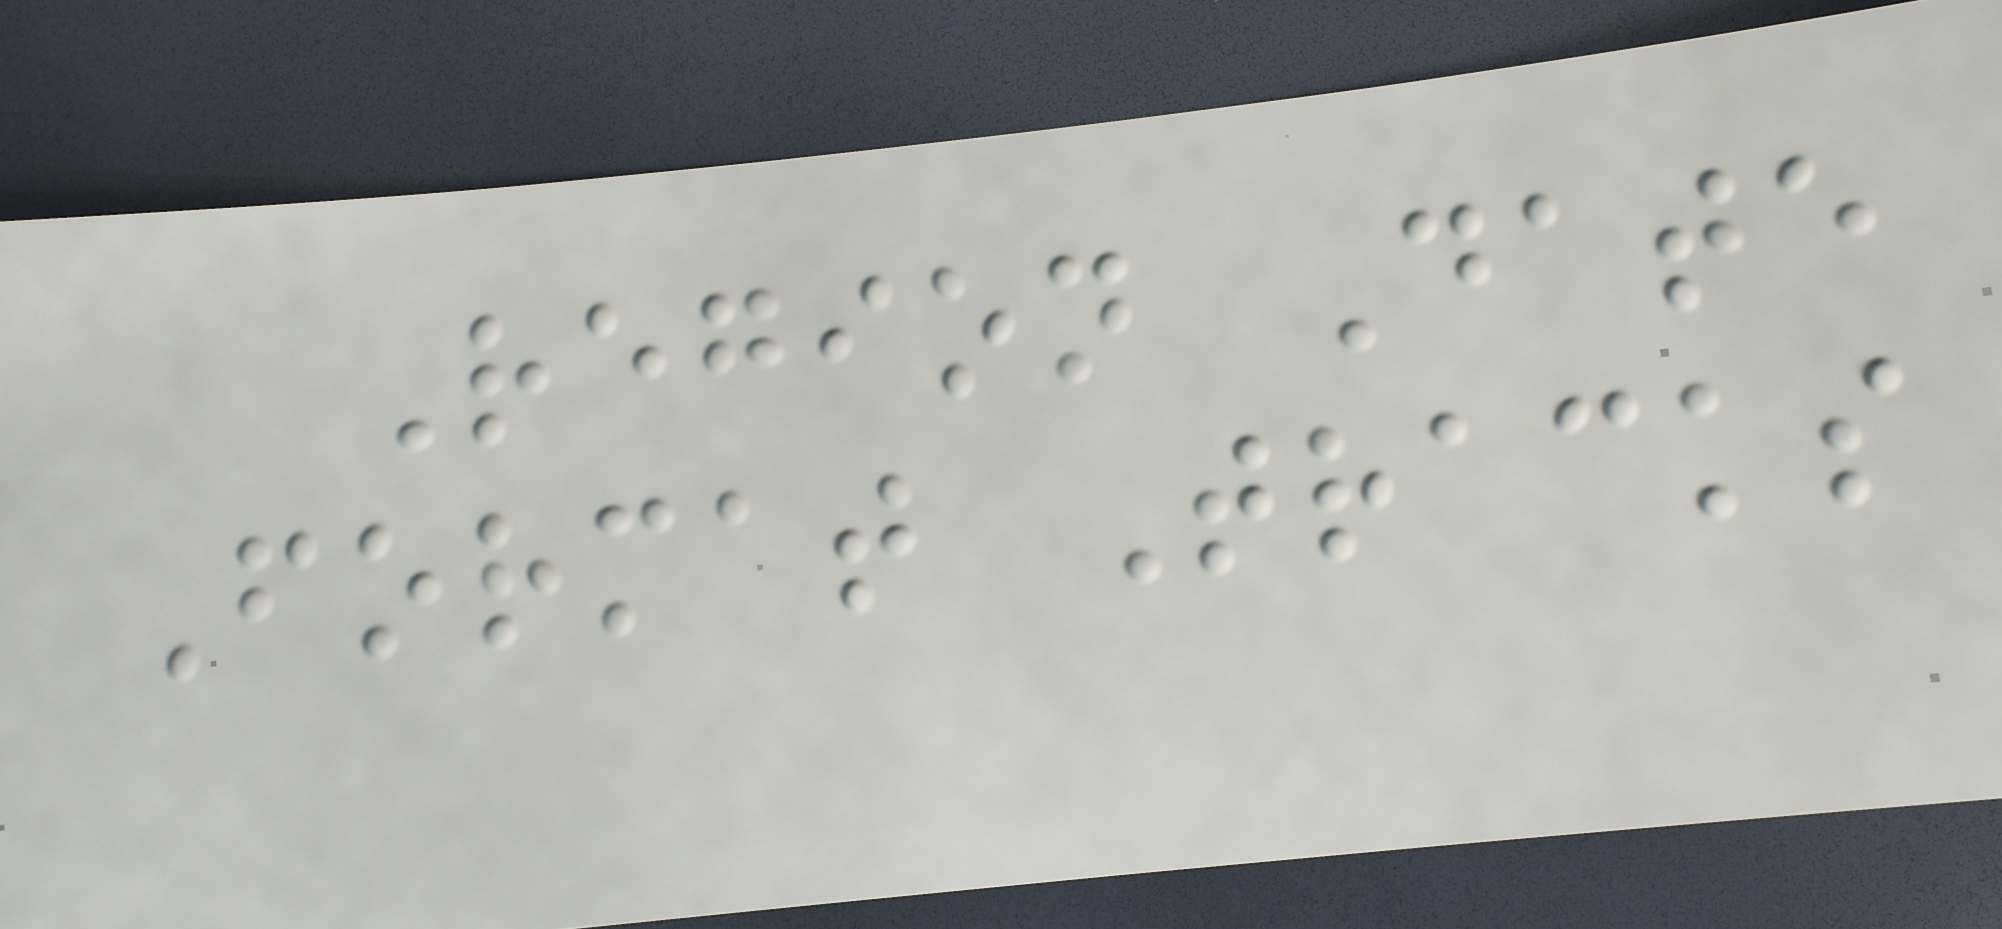Region Date
Format Tracks
